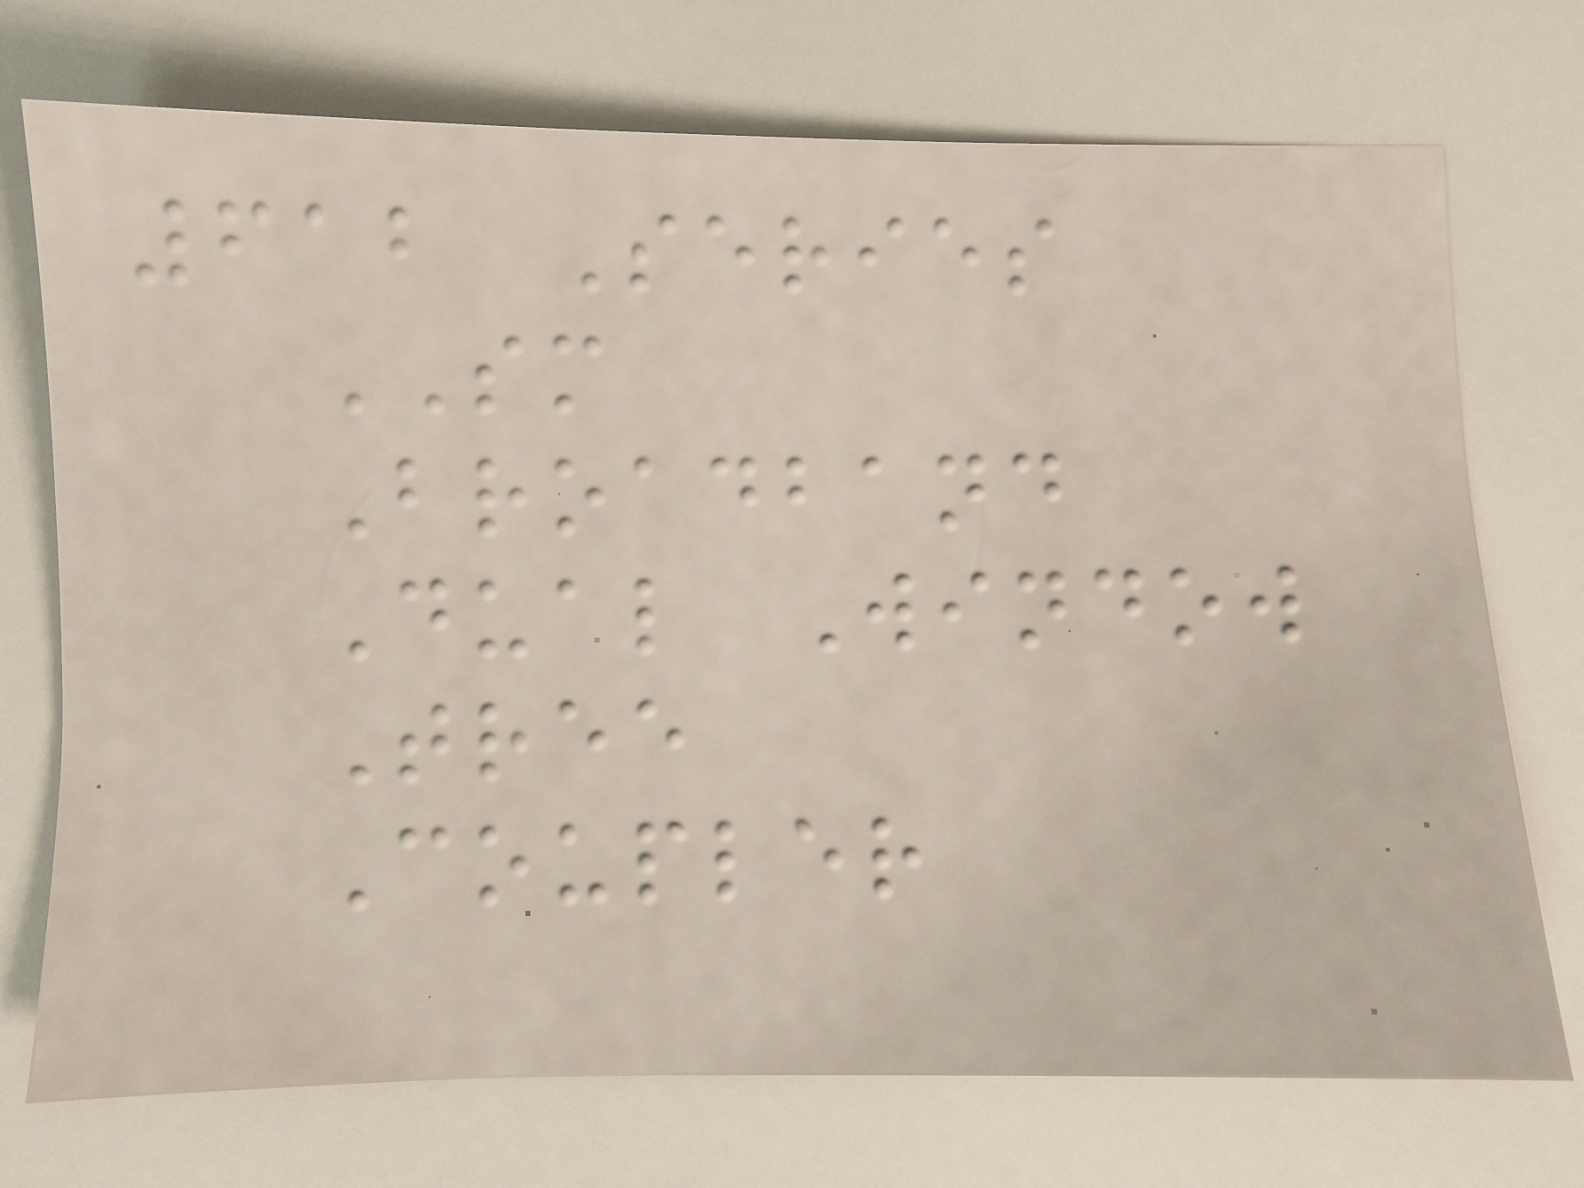612 Series
SM
Broadband
Dual Window
Tree
Coupler
